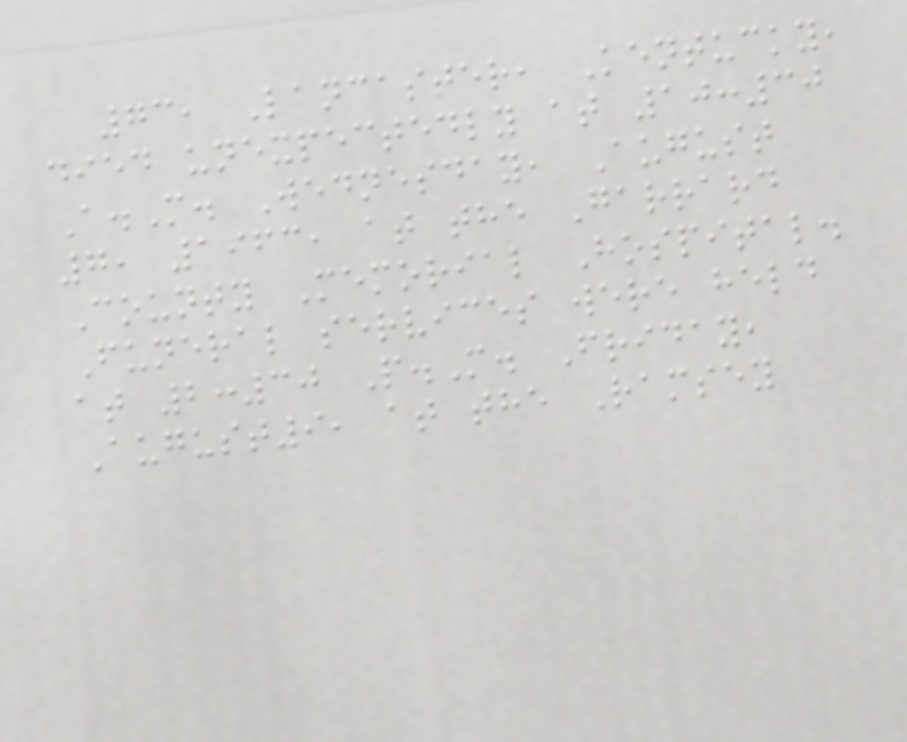73, Lancaster, Kentucky,
died unexpectedly at 10:30
A.M. Wednesday, August
7, 1963, at the Garrard
County Memorial Hospital.
Funeral services were held
at 2:30 P.M. Friday,
August9, at the Ramsey
